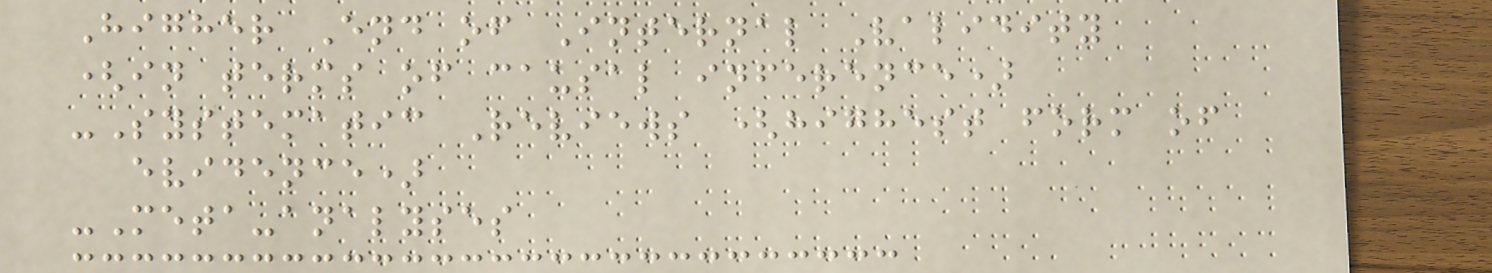Higher End of Internal Validity
(in terms of causal inference)
-Systematic Reviews (highest form of
evidence)
-Meta-analyses
